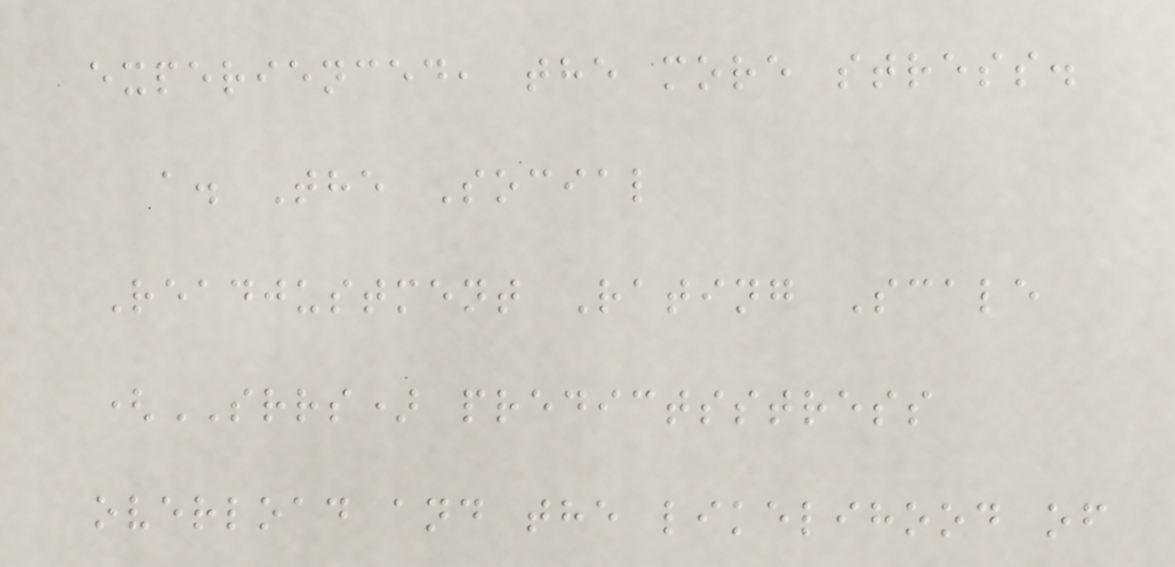experienced, the more stress.
a. The Social
Readjustment Rating Scale
(SRRS) predictsstress
overload and the likelihood of
